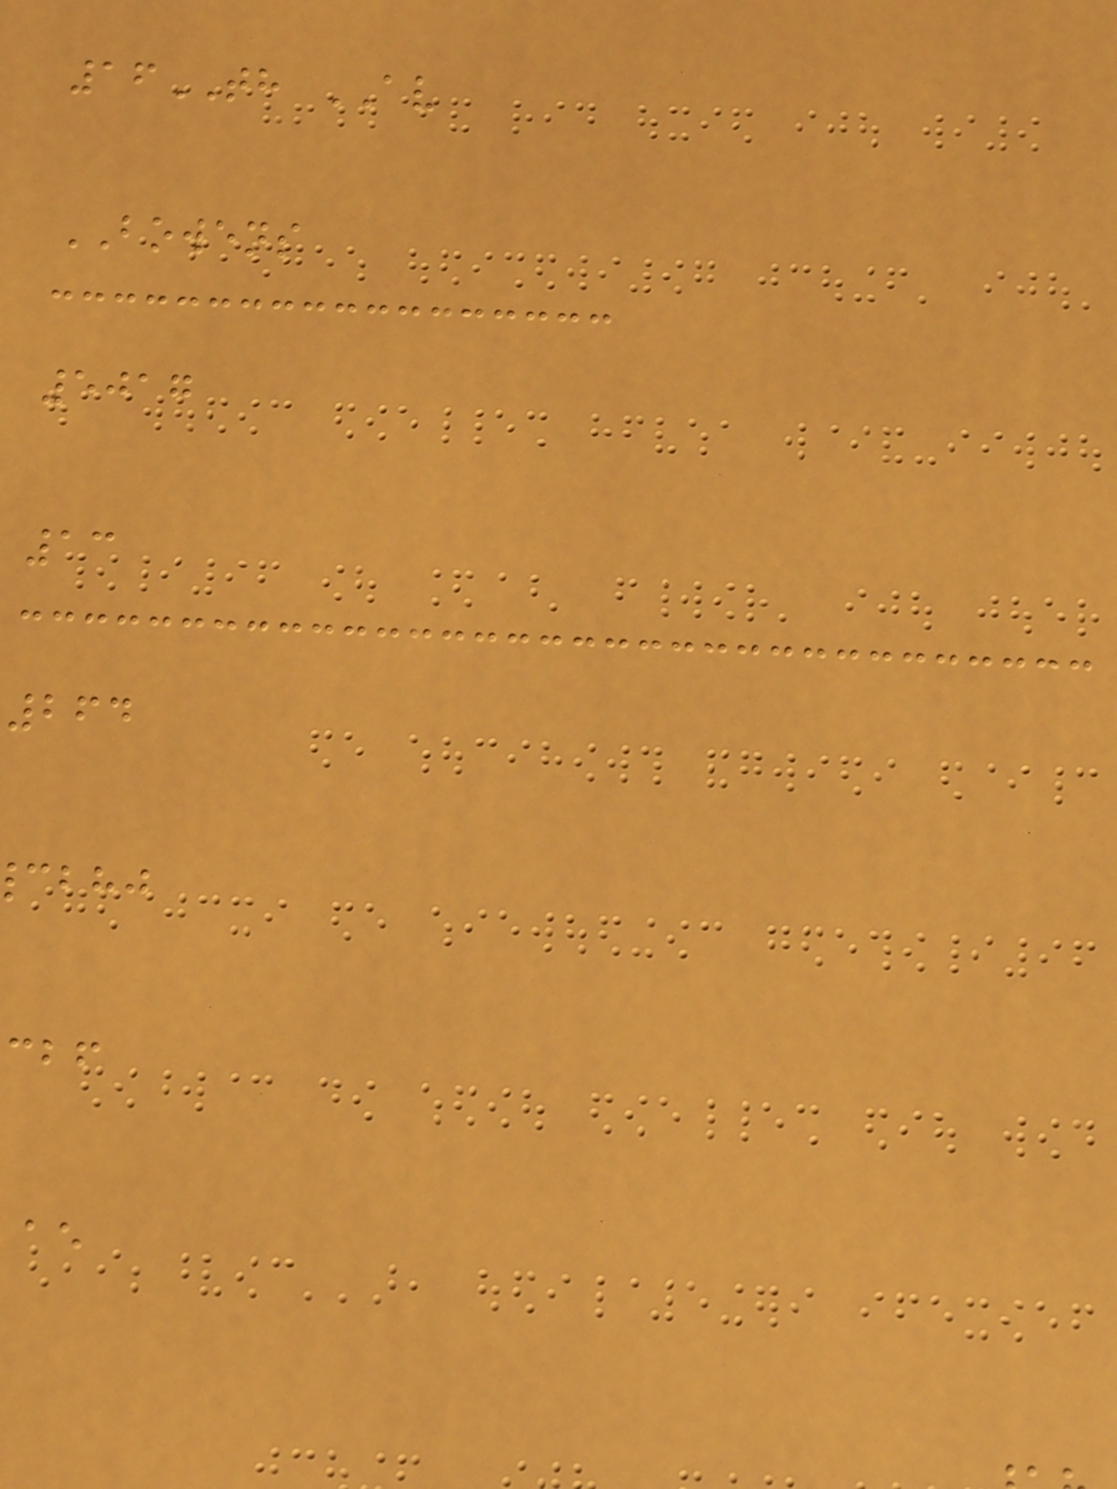16TH AV
BOWENS
5017
13
264
cbhj
